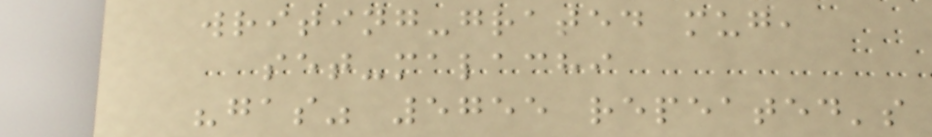writing-grated mug,
set-malachi
"gas" 5755 repeated's
